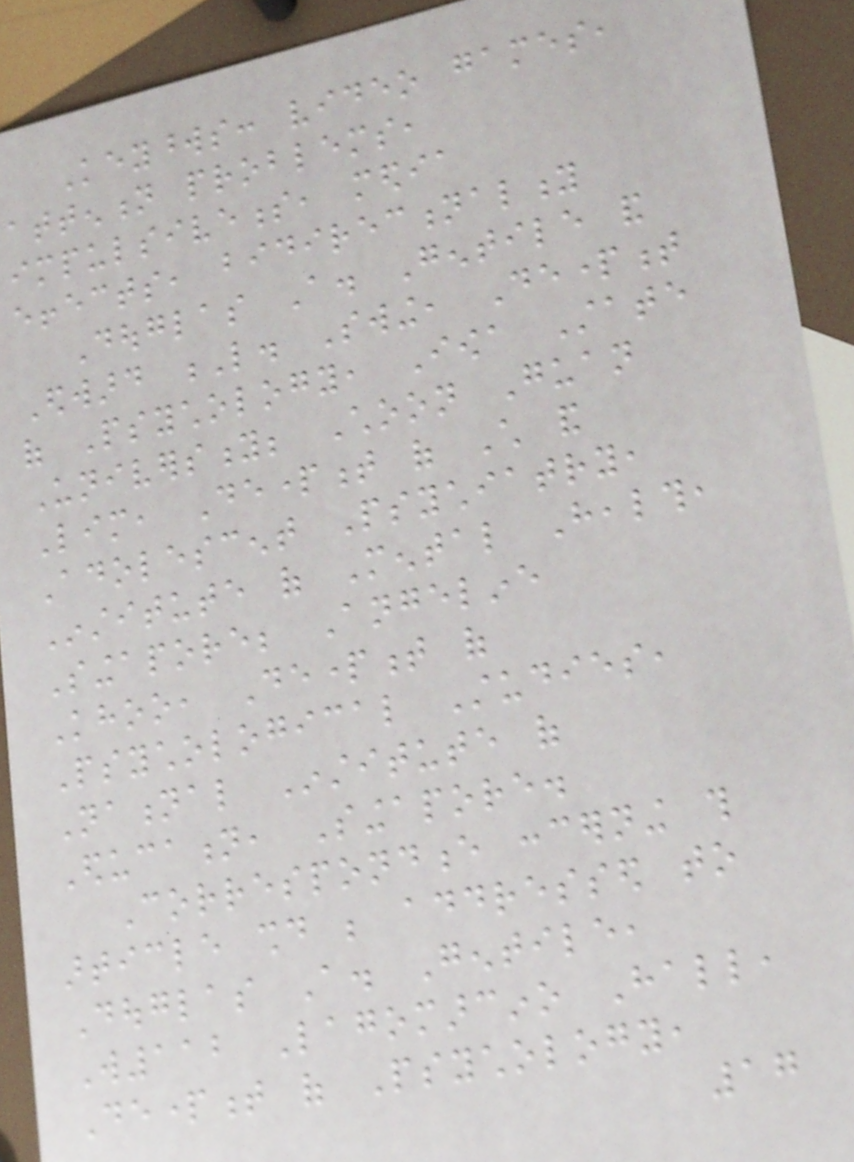Keywords: video games,
attention problems,
impulsiveness, media
effects, bidirectionality
Douglas A. Gentile and
Edward L. Swing, Department
of Psychology, Iowa State
University; Choon Guan
Lim, Department of Child and
Adolescent Psychiatry,
Institute of Mental Health,
Singapore; Angeline
Khoo, Department of
Psychological Studies,
National Institute of
Education, Singapore.
Correspondence concerning this
article should be addressed to
Douglas A. Gentile,
W112 Lagomarcino Hall,
Department of Psychology,
17
